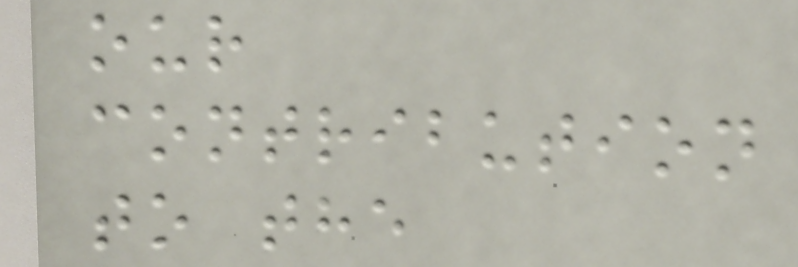our
contribution
to the
